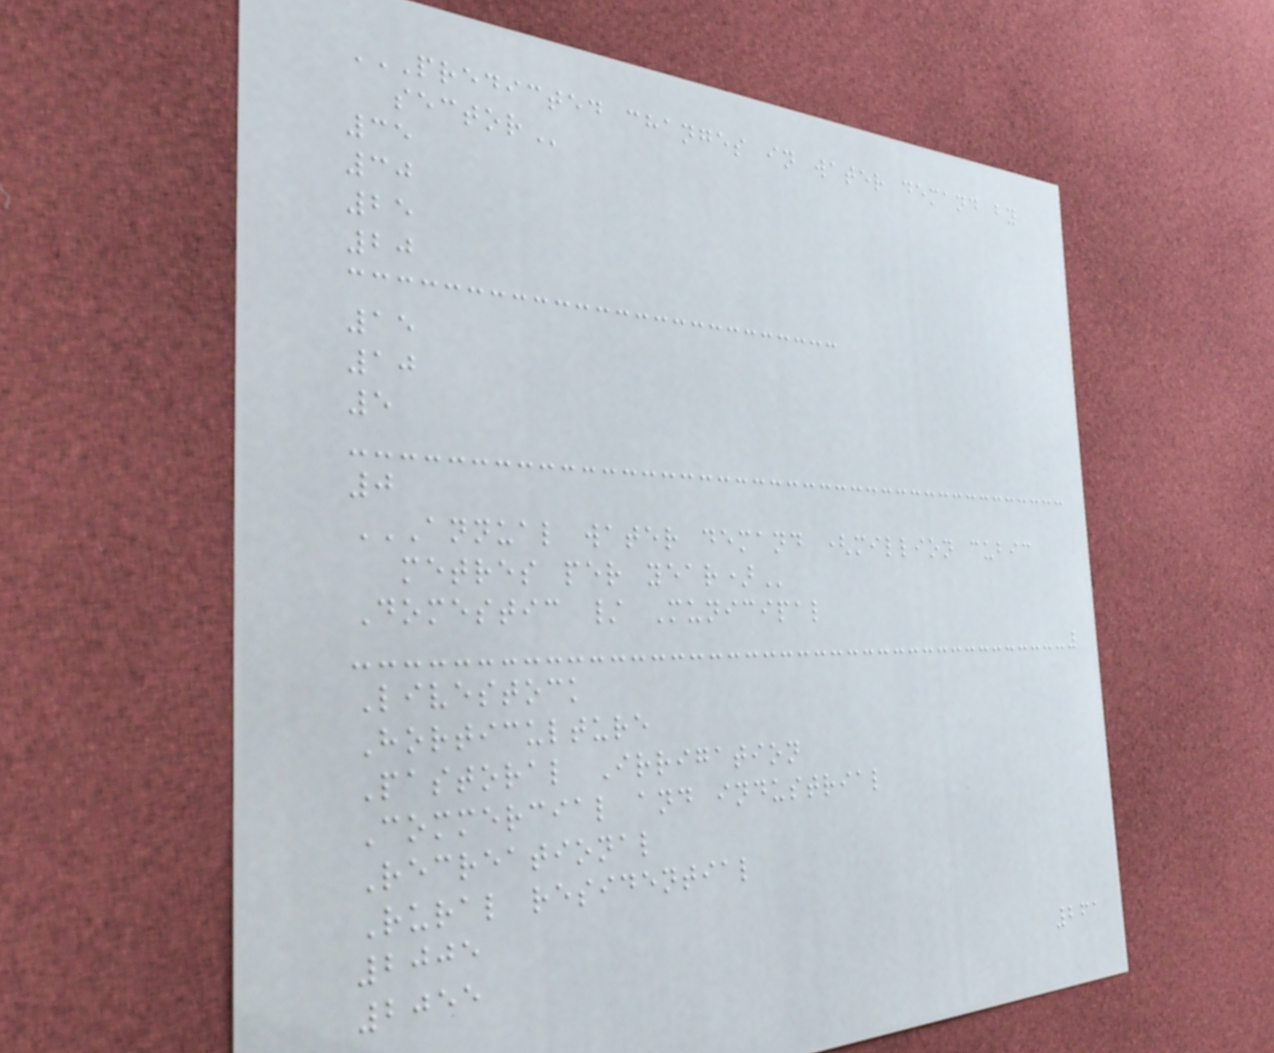PREDICTED CHANGES IN WATER DEMAND BY
SECTOR
35
30
25
20
15
10
5
0
ANNUAL WATER DEMAND (MILLION CUBIC
METRES PER YEAR)
Domestic / Municipal
Livestock
Horticulture
Pastoral Irrigation
Commercial and industrial
Recreational
Rural residential
2005
2055
261
